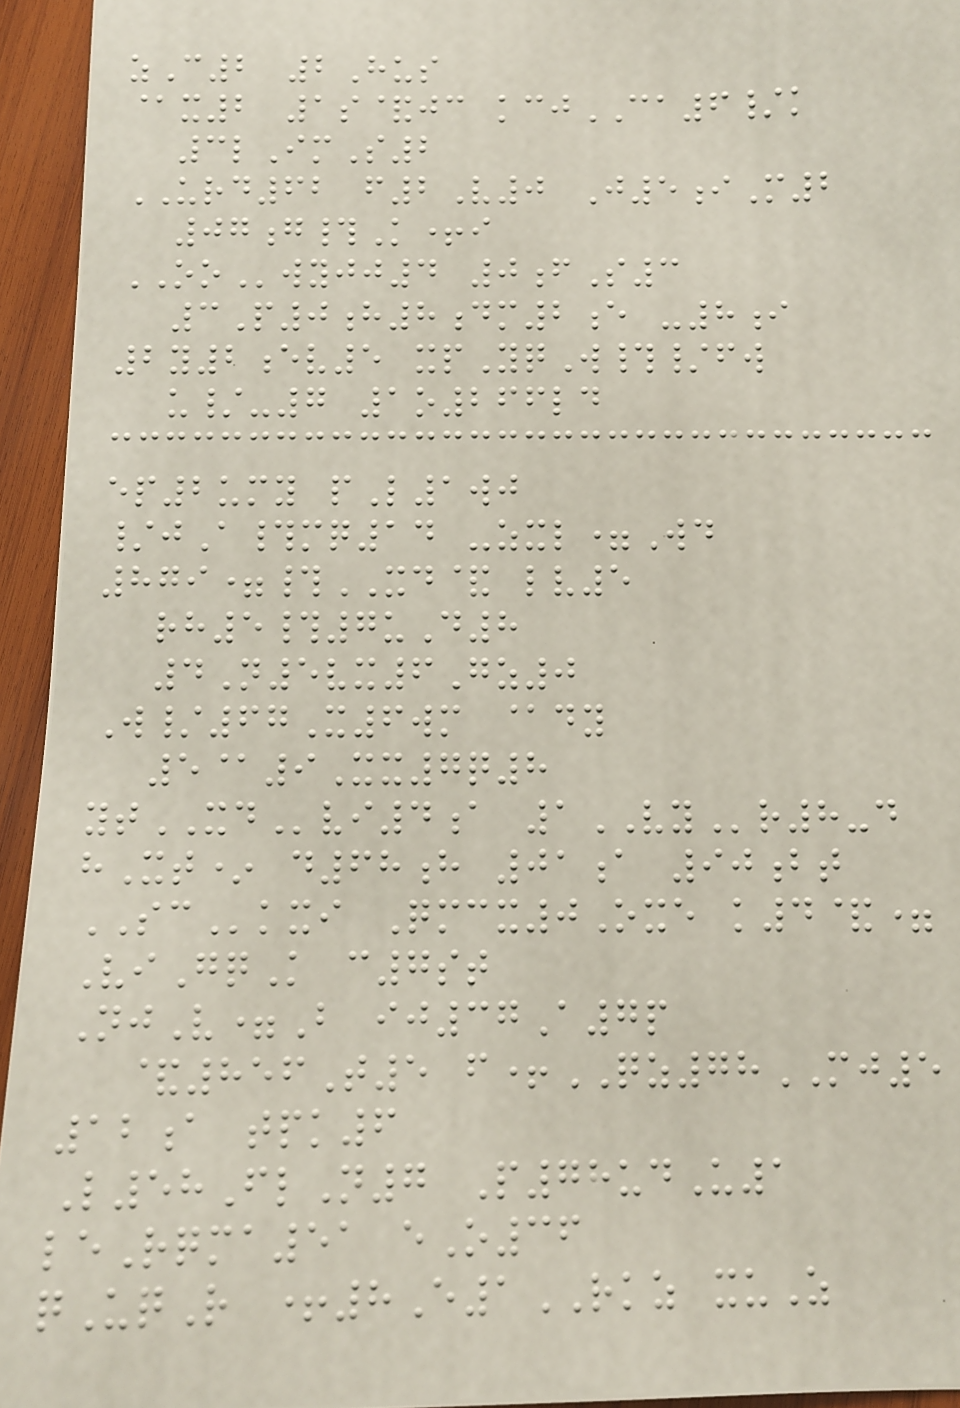zC2 2Hus
@x2 1s&jc kcjCA6/k
3lImS2
URD62 f2V0 J5iM2
07g#K+i
OOwyjj4 0fS3
3P0h8dm2e -8i
2y2ev5 xpYqW#/fw
u/-7 1o266ld
ep2umy pL1wj
/jA#mq14 -zxl=Wd
879=#XD& lv5
rh5#7uD8
4N5vx6Gz0
W/67X6wm @dy
5@9Xx7q8
ytXDvi4a 1VYr8-d
hXt* d68h 01a 90bt
SCkxi Qmcx0Oxe k4&=
ViGqK c7st
NjV=B ij37A7p
&856T5 f+QZ78MJ5
12a tpk6
L58FlN7 P78udU1
leRqma51 eO36
qUqR +8E1RKZ xuZ
